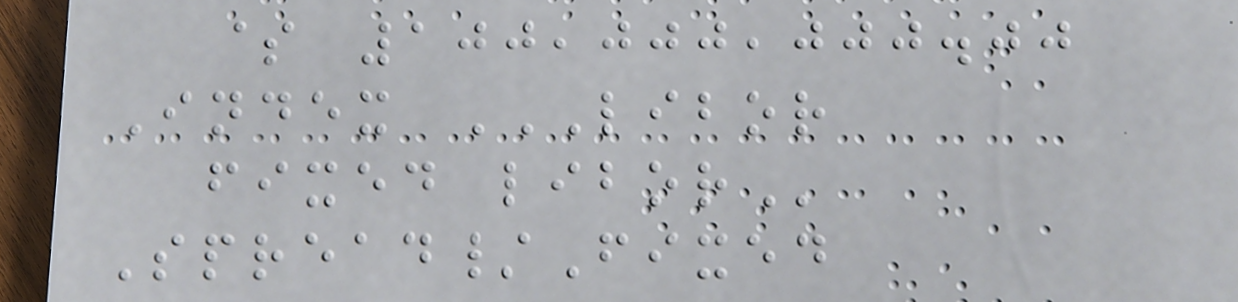$ 100,000,000.00
Index LIBOR
FIXED LIBOR
Spread/Fixed
